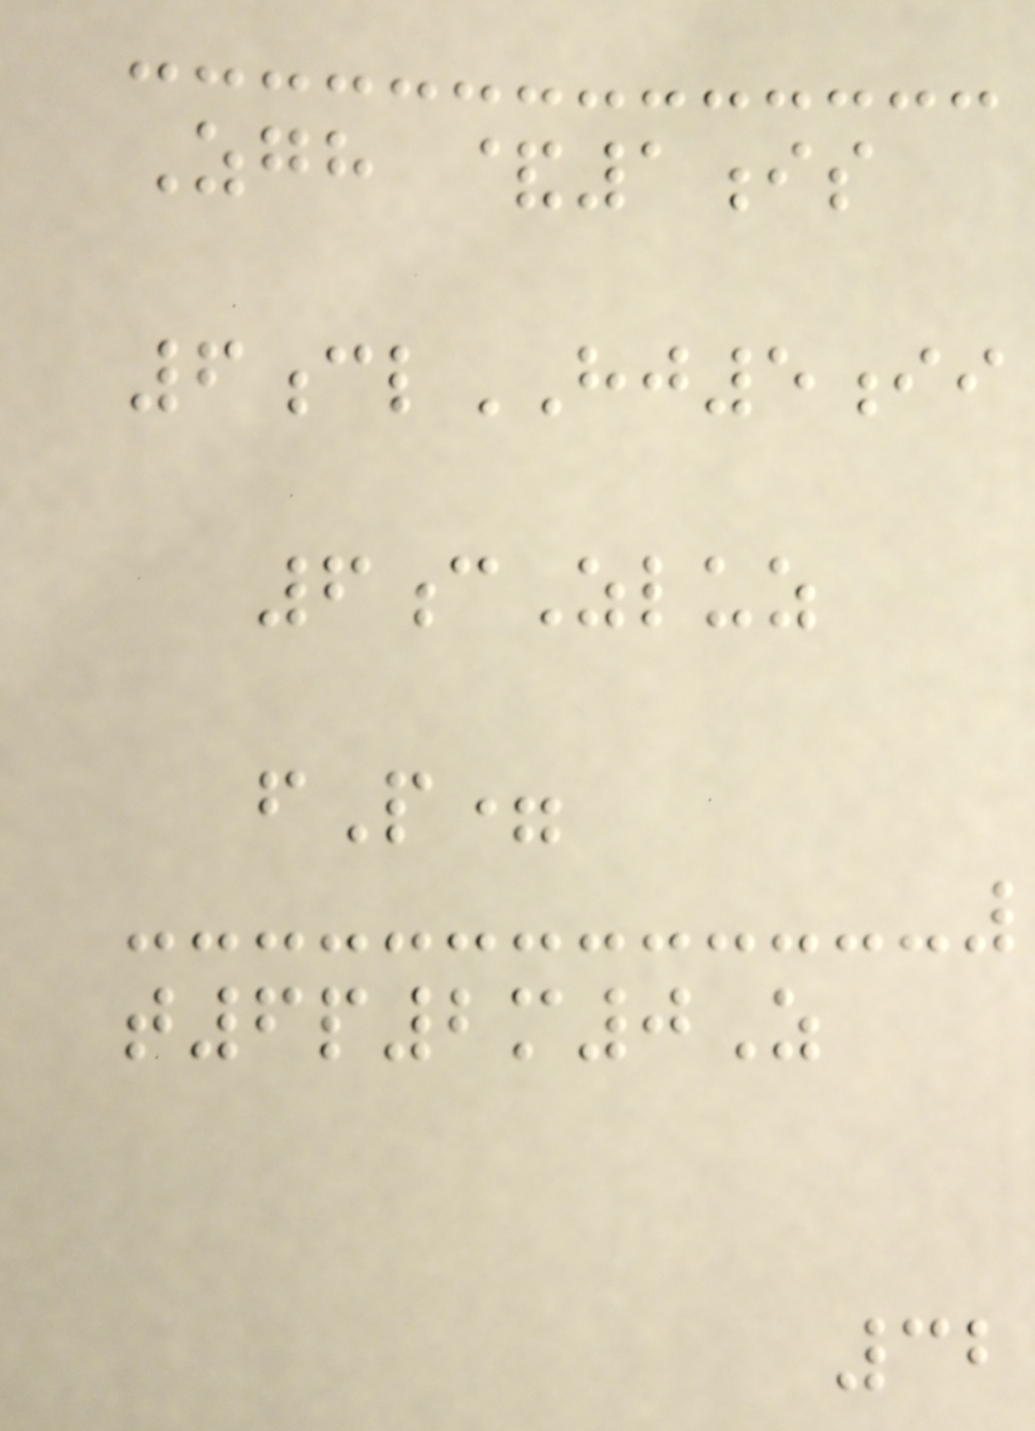Zgh &1is
6clHJ5ii
6cZluz
fP=
t6p2m0Z
32
